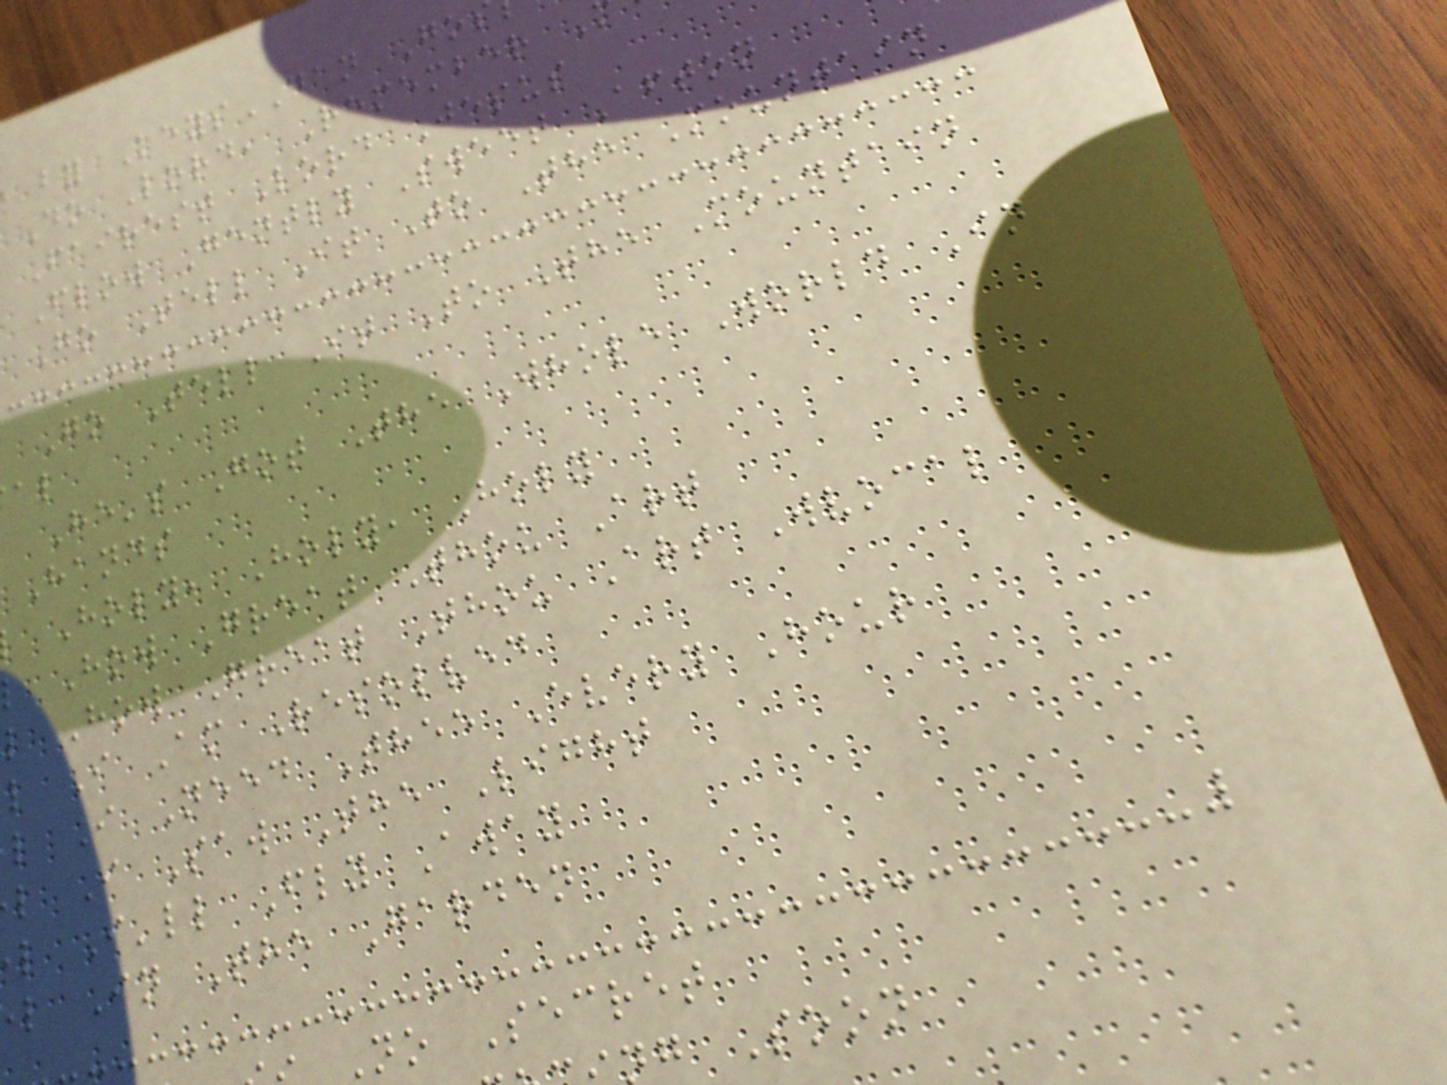by KeysDAN Go
Do Lord, Remember
Fairest Lord Jesus
Flow Gently Sweet Afton
Go Tell It To The Mountain
Go Tell It To The Mountain
He's Got The Whole World In
Hands
Holy, Holy, Holy
l How Great Thou Art
l How Great Thou Art Wvocal
l I Am Resolved
l I Need Thee Every Hour
l I Saw The Light
l I'll Fly Away
l In The Garden
No Secret
